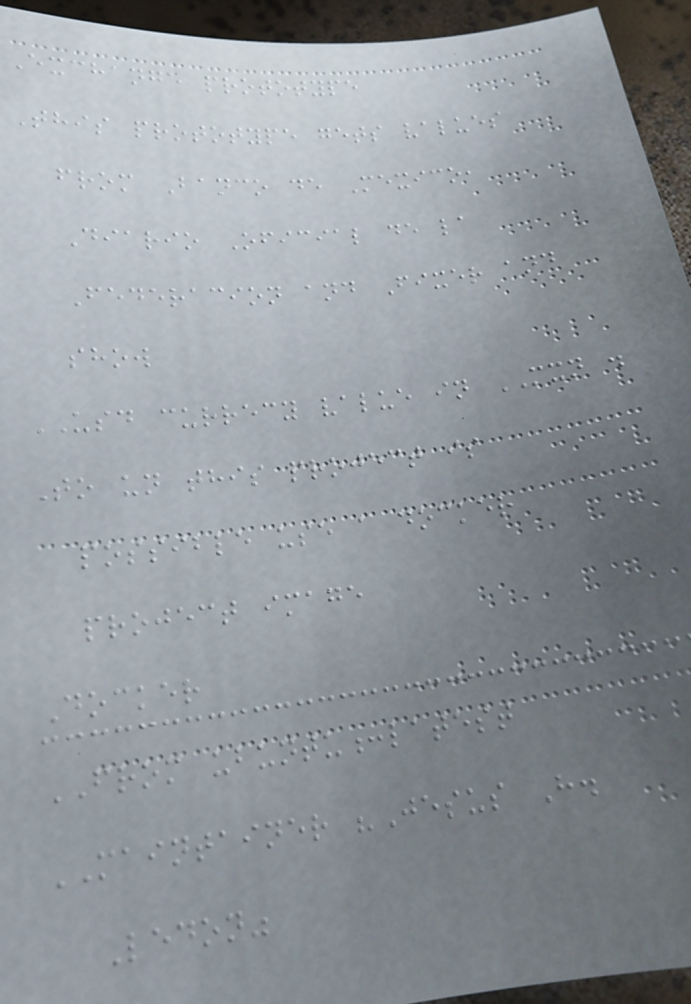Exchange prototype
This prototype gets values
from Banco de Mexico,
Diario Oficial de la
Federacion and Fixer and
show
USD currecy value in MXN .
To un this project is
possible use a docker
project image
Docker
FROM ubuntu:latest
MAINTAINER "Jesus H.
Ledon"
